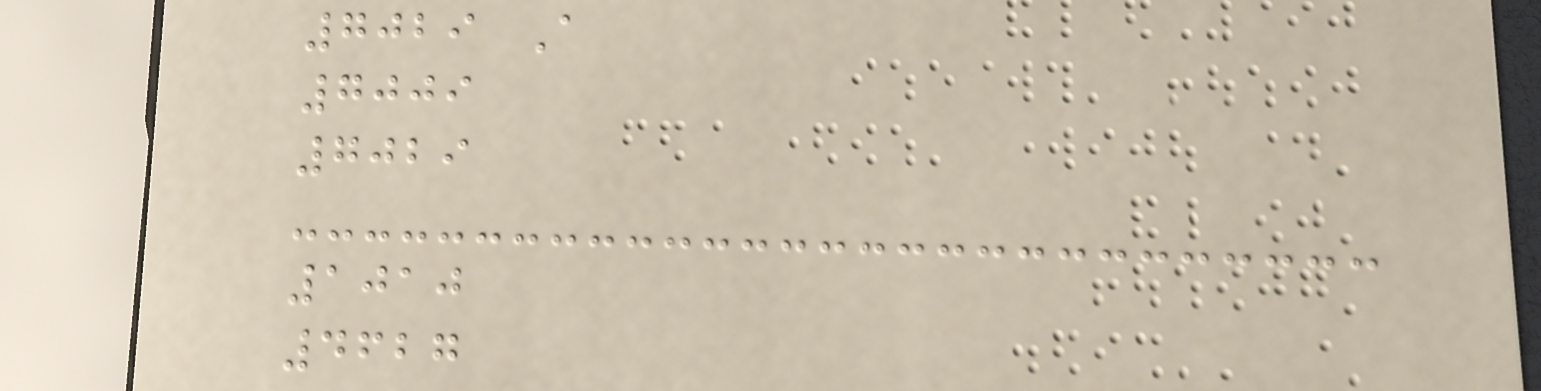7029 A
7009
7029
1010
4627
